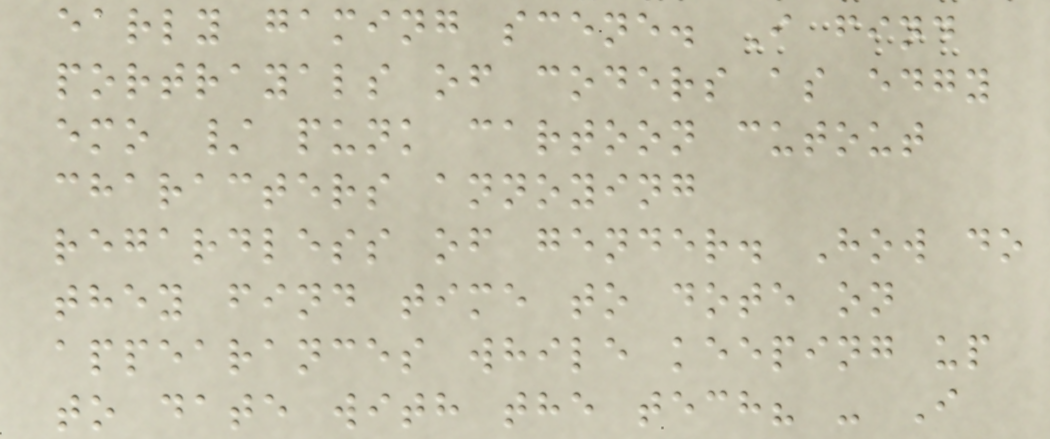early gaming scene. I find
portrayals of coders as edgy
emo / punk cartoon cutout
characters annoying
regardless of gender. How do
they find time to dote on
appearances while keeping up
to date with the tech? - I
